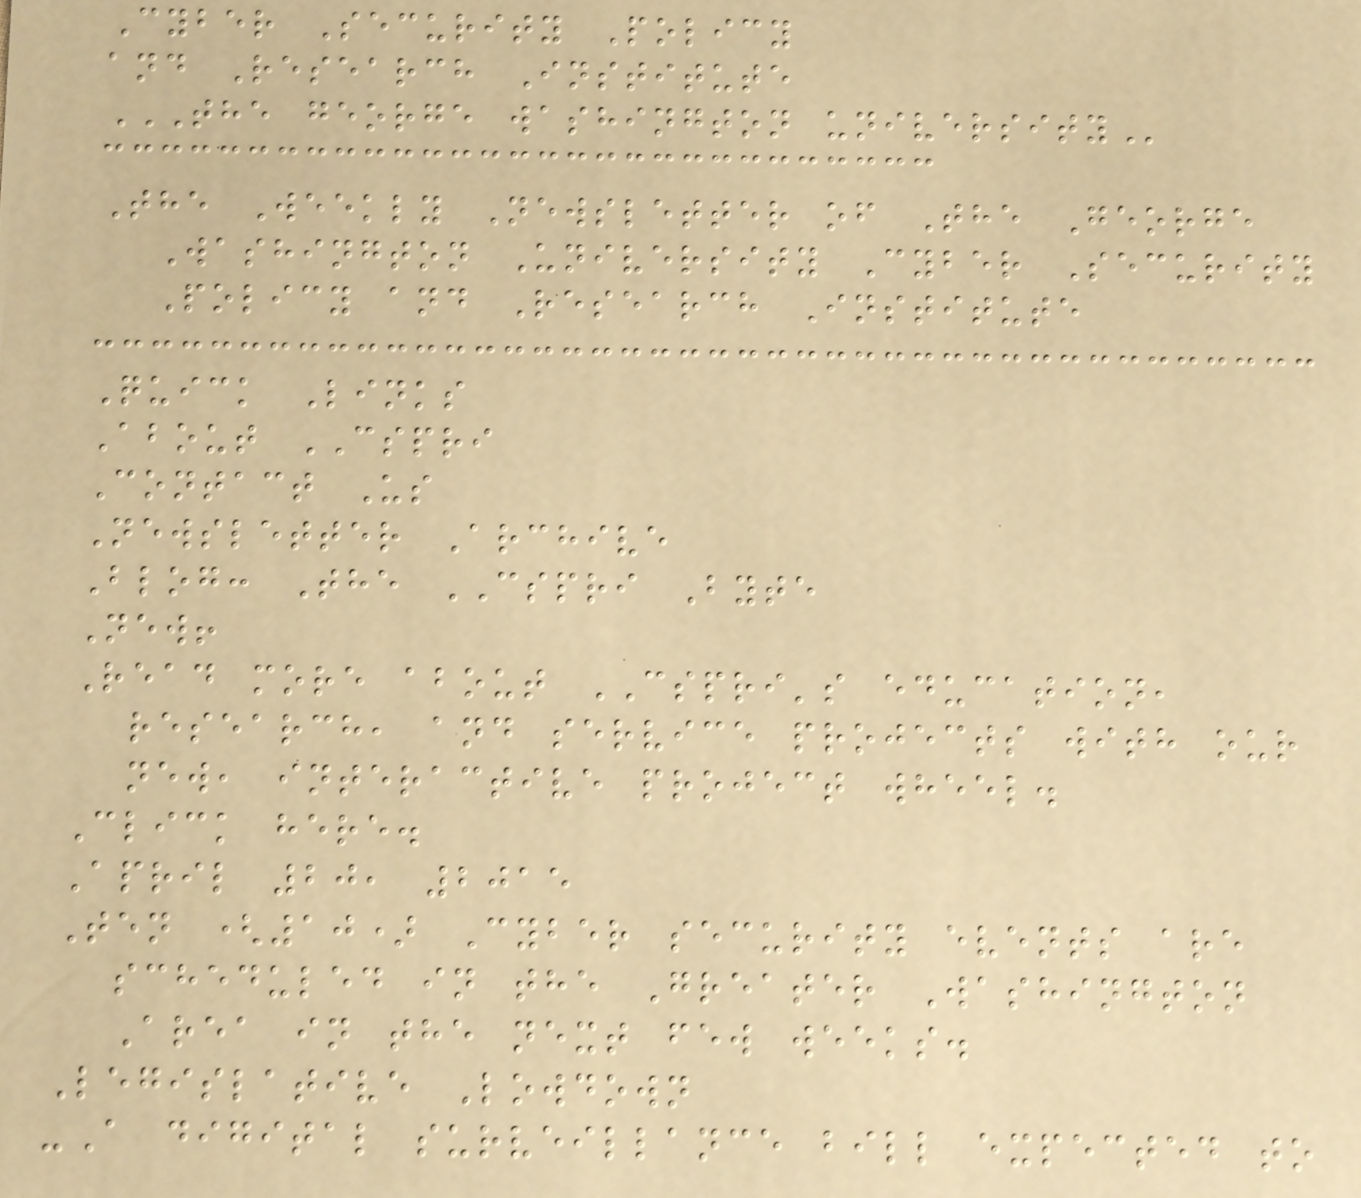Cyber Security Policy
and Research Institute
THE GEORGE WASHINGTON UNIVERSITY
The Weekly Newsletter of The George
Washington University Cyber Security
Policy and Research Institute
Quick Links
About CSPRI
Contact Us
Newsletter Archive
Blog: The CSPRI Byte
New!
Read more about CSPRI's education,
research, and service projects with our
new, interactive project wheel.
Click here.
April 20, 2015
Ten (10) Cyber security events are
scheduled in the Greater Washington
Area in the next few weeks.
Legislative Lowdown
-A digital surveillance bill expected to
